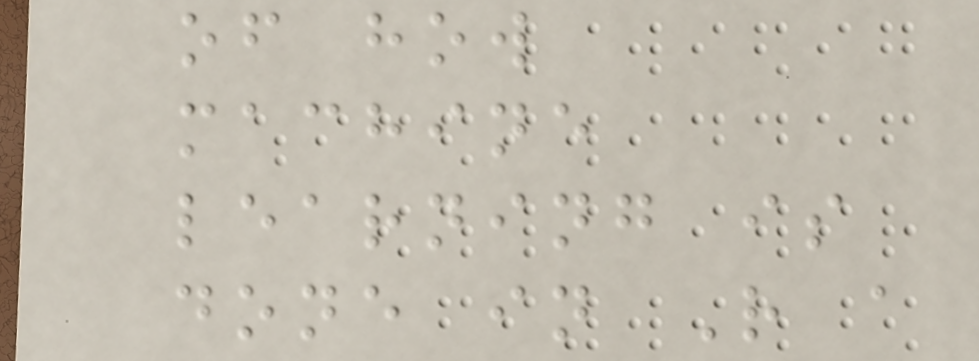of how
machine
learning is
done in R a
